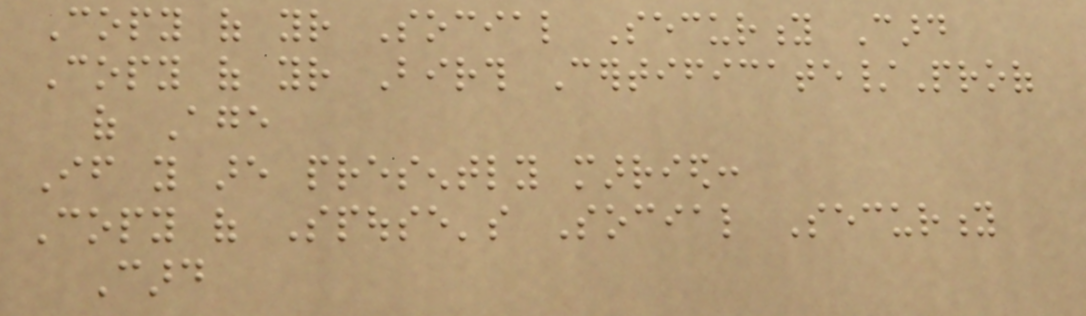Copy of your Social Security Card
Copy of your Birth Certificate/Proof
of Age
If you are presently married:
Copy of Spouse's Social Security
Card
